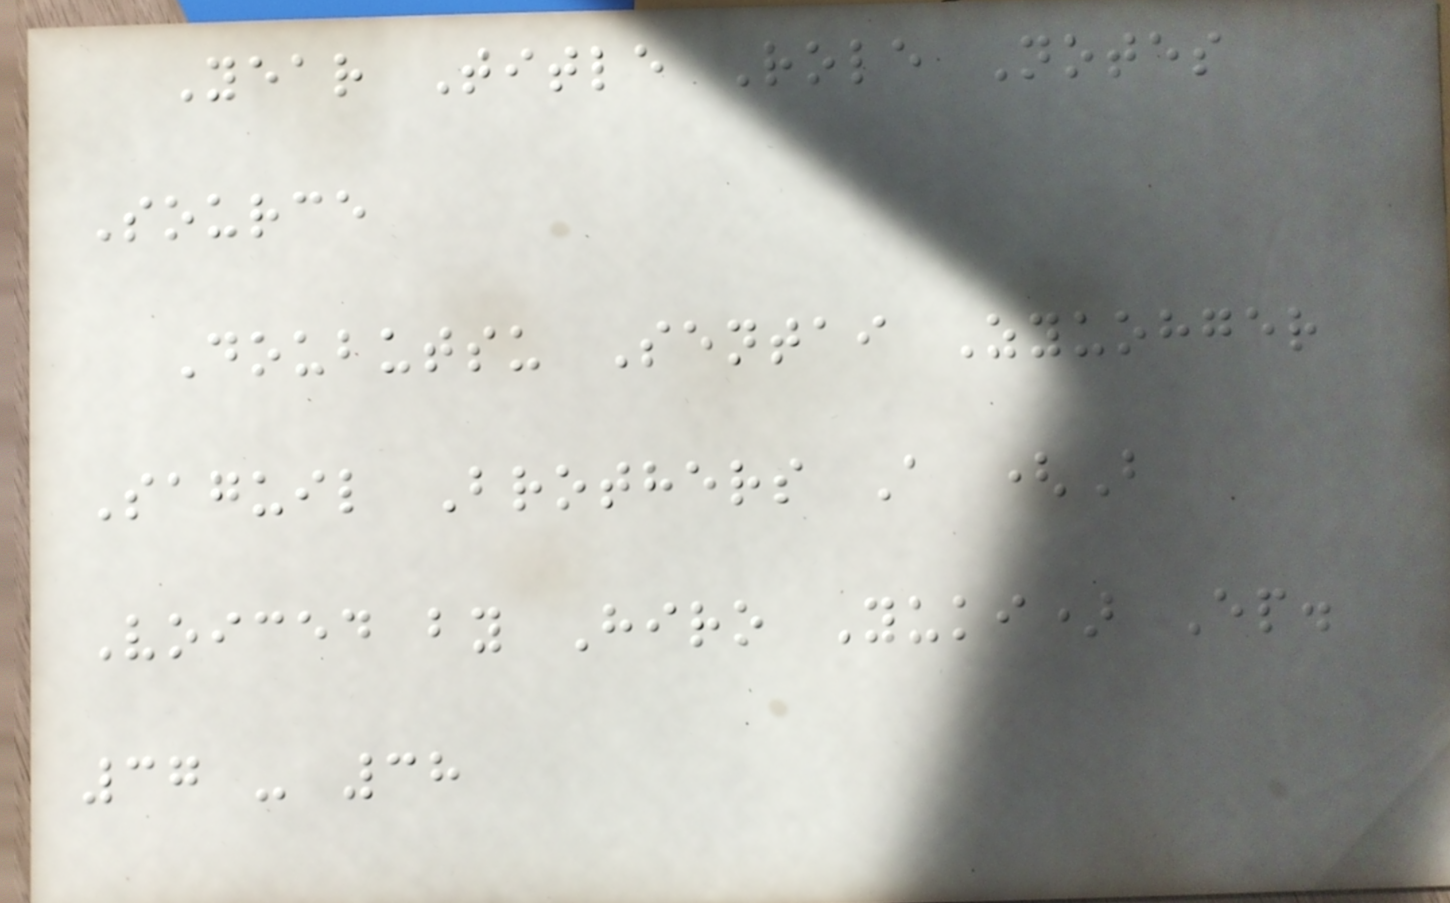Year Title Role Notes
Source
Doubutsu Sentai Zyuohger
Saguil Brothers A (B
Voiced by Hiro Yuki) Ep.
37 - 38
